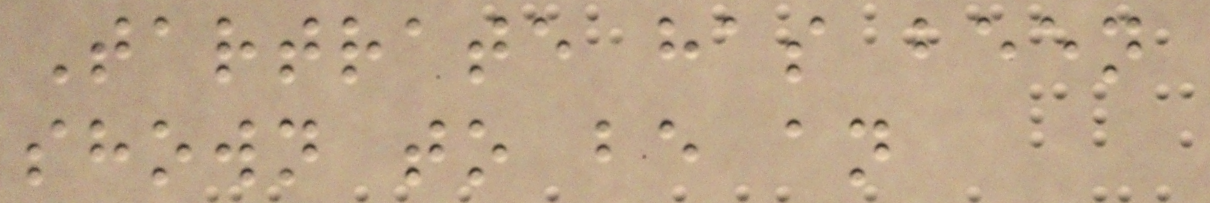Tartrate has been
shown to be an
